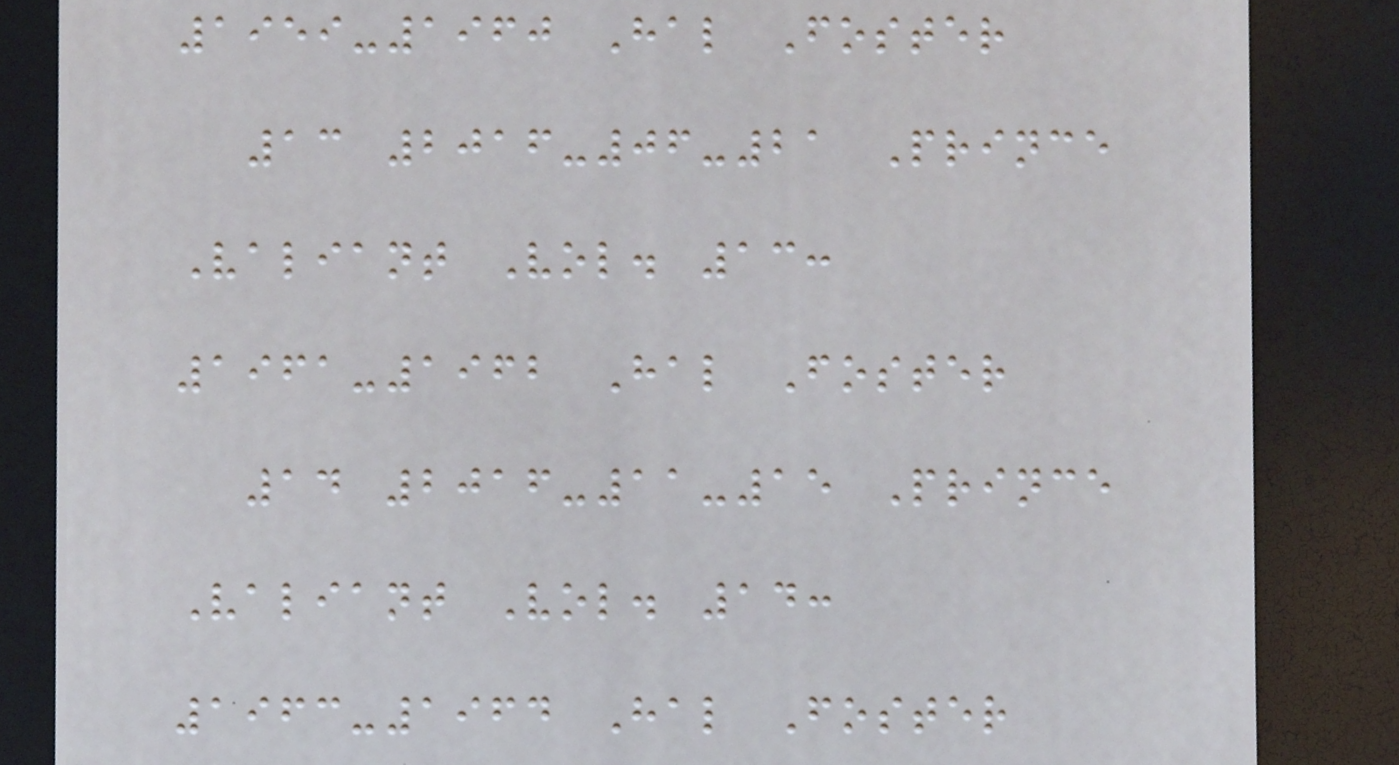1959-1960 Hal Foster
13 2016-06-21 Prince
Valiant Vol. 13:
1961-1962 Hal Foster
14 2016-11-15 Prince
Valiant Vol. 14:
1963-1964 Hal Foster
